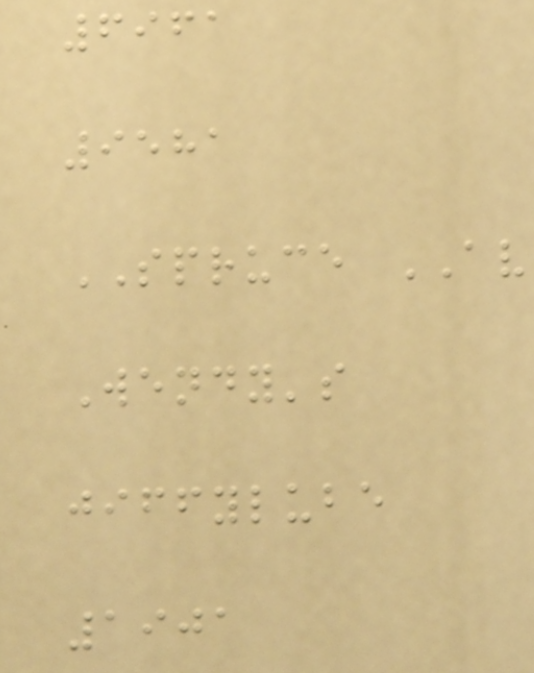6961
9581
SPRUCE AV
Wendy's
jiffylube
1901
